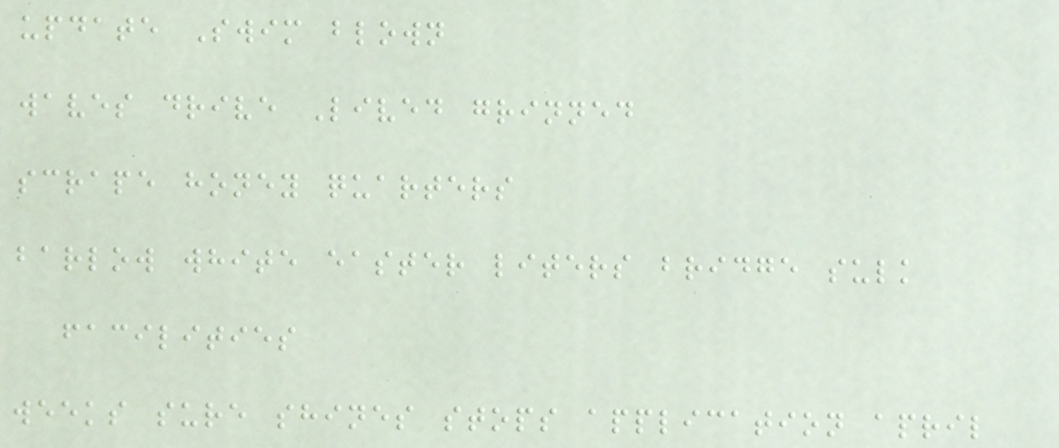update Swim blown
waves drive Lived grinned
scrape honey quarters
barlow white easter liters bridge sulk
facilities
weeks sure shines stops application april
